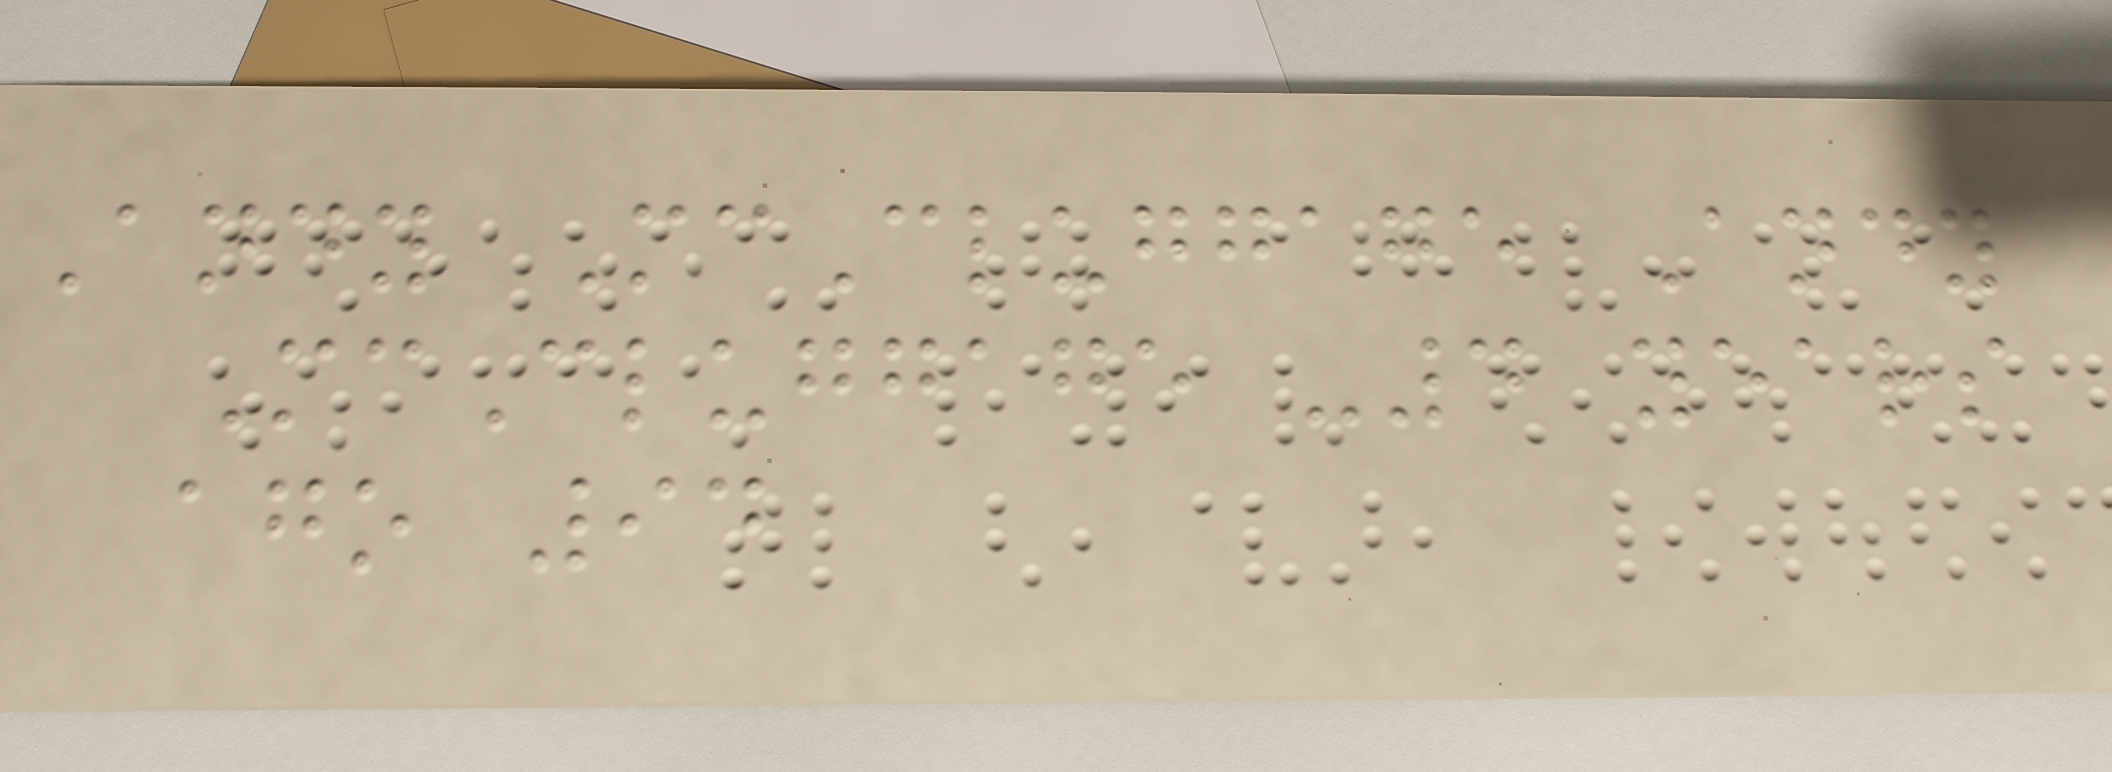Andy McCluggage Andy
McCluggage -4 years
ago 94
